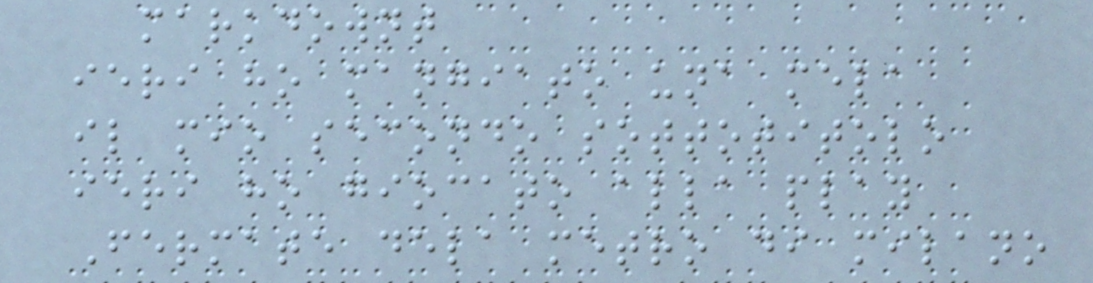markdownt
ieri ho mangiato una mela
il mio secondo sottotitolo
ieri ho giocato alla play
Fermate dela metro di milano
